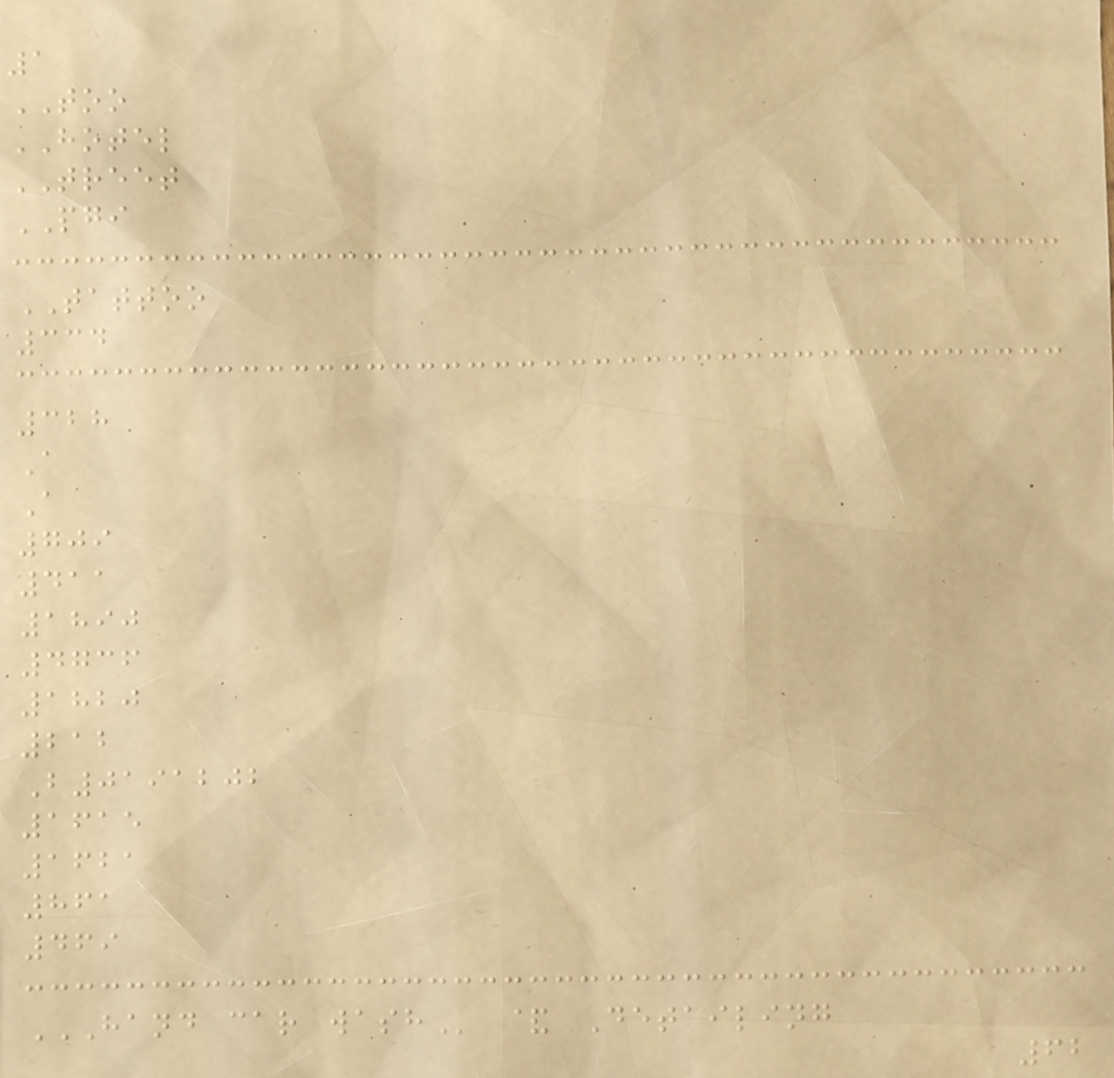1
TOO
HOTEL
TREET
PGI
TATTOO
334
328
A
A
709
411
1890
4736
1820
212
B0191202
1615
1621
861
469
HAND CAR WASH & Detailing
62
